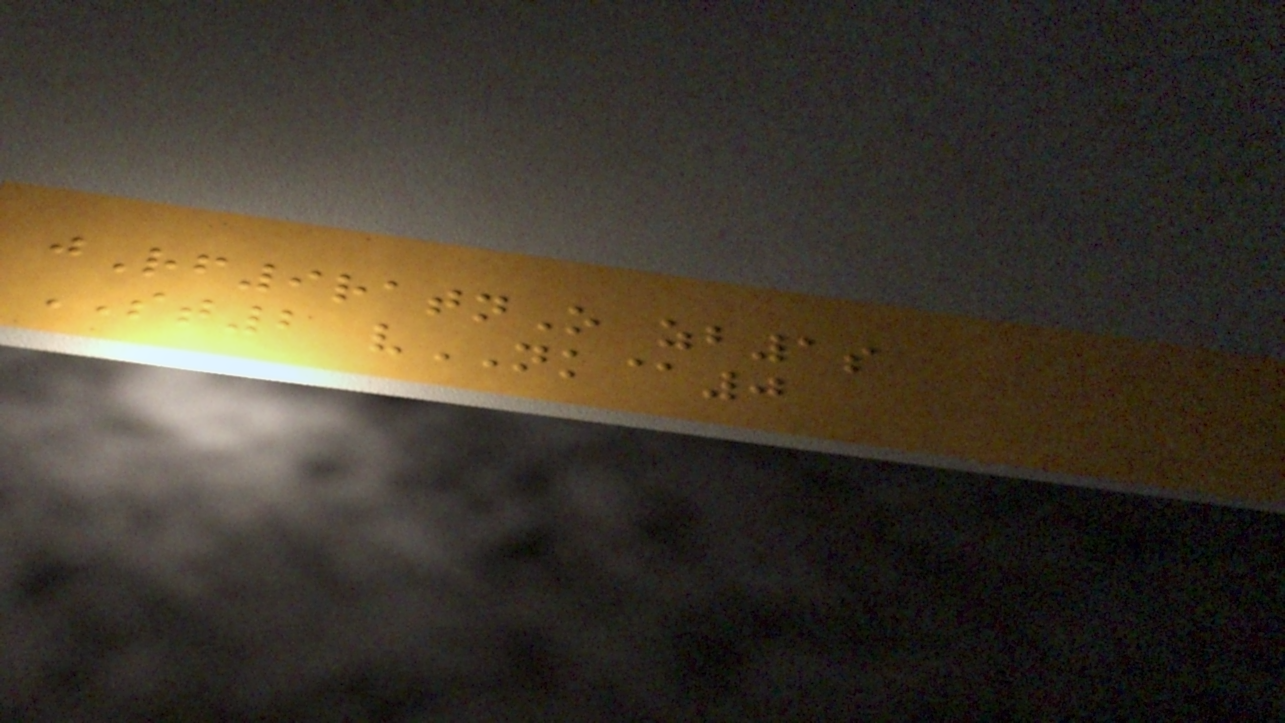jRf9ratnO zb1s
ST2 vNK@0
